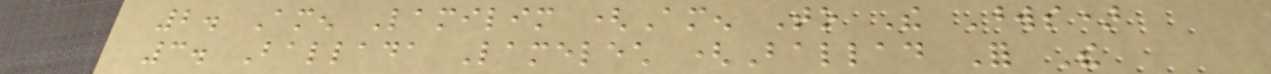2. Amen Lamilim (Amen To The Words)
3. Ballada Lamelech (Ballad For The
